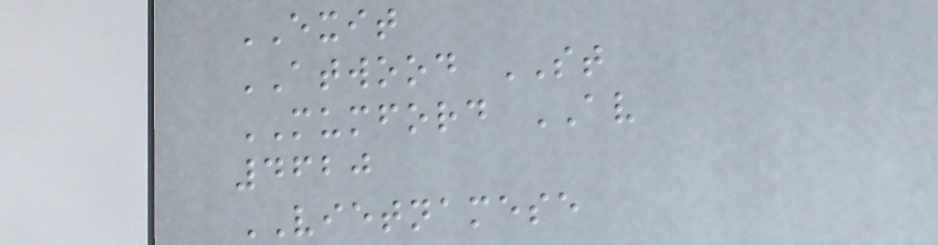EXIT
ATWOOD ST
MUMFORD AV
4620
VIETNAMESE
